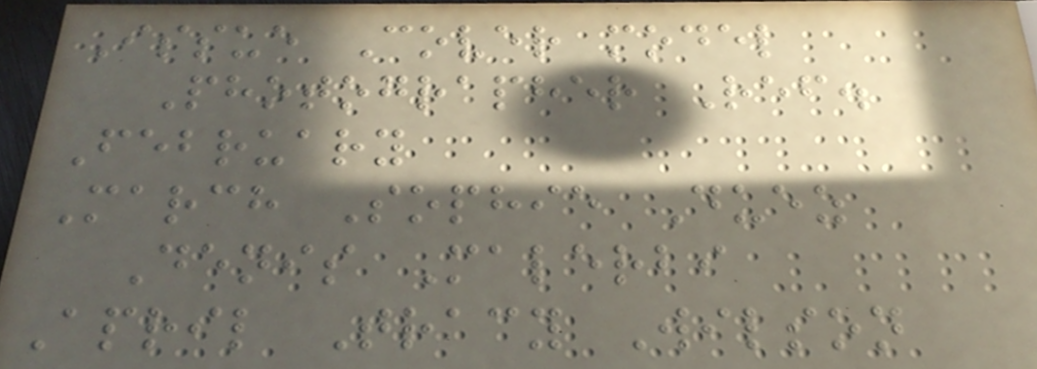Issue Cover model
Photographer Ref.
February
March Sophie Duez
Denis Malerbi
April Tracy Wilson
